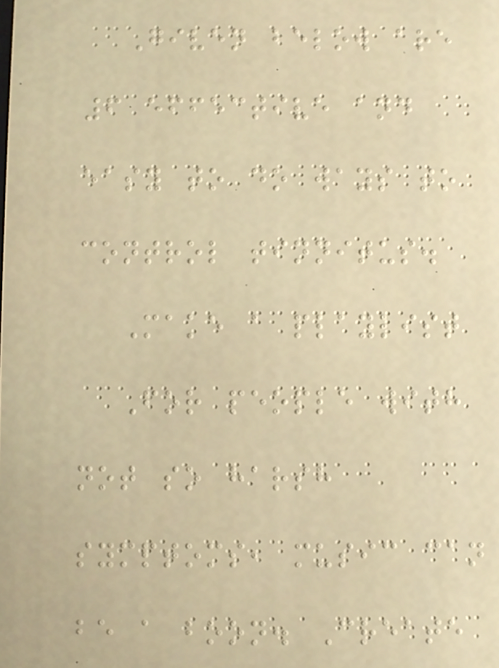Given below are
6 effective and
easy to do ways to
control tinnitus.
Make a playlist
For people with
not so harsh
symptoms, music can
be a boon. Create
